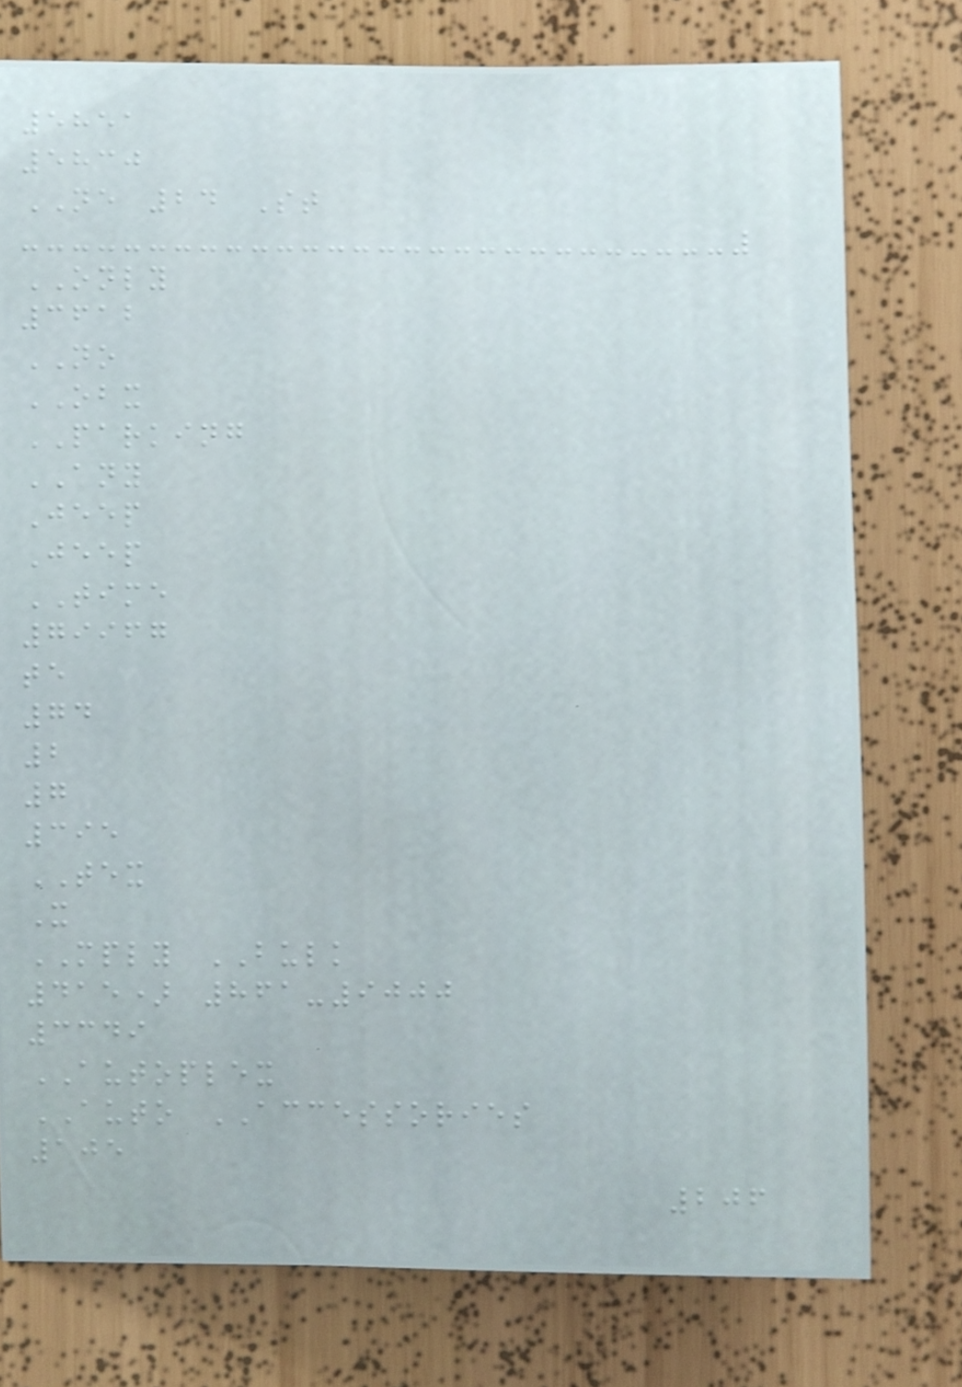5851
5830
NE 24 St
ONLY
3612
NO
OBX
PARKING
ANY
Jeep
Jeep
TIME
79967
te
74
2
7
395
TEX
X
MPLY BULK
415) 861-9000
3349
AUTOPLEX
AUTO ACCESSORIES
105
206
